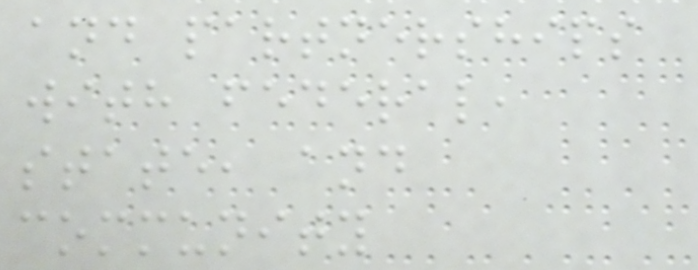and partnerships
with federal,
state, and
community
